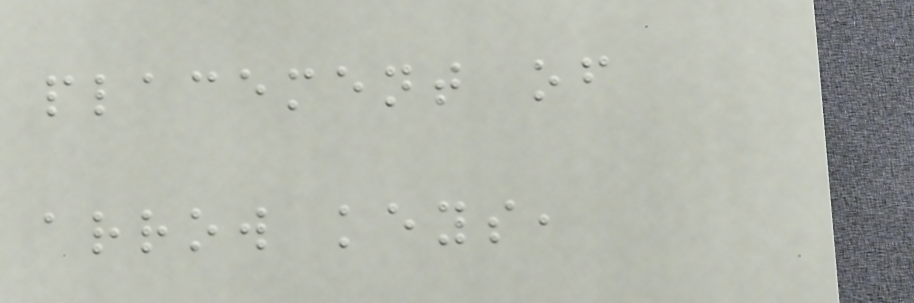placement of
arrow keys,
